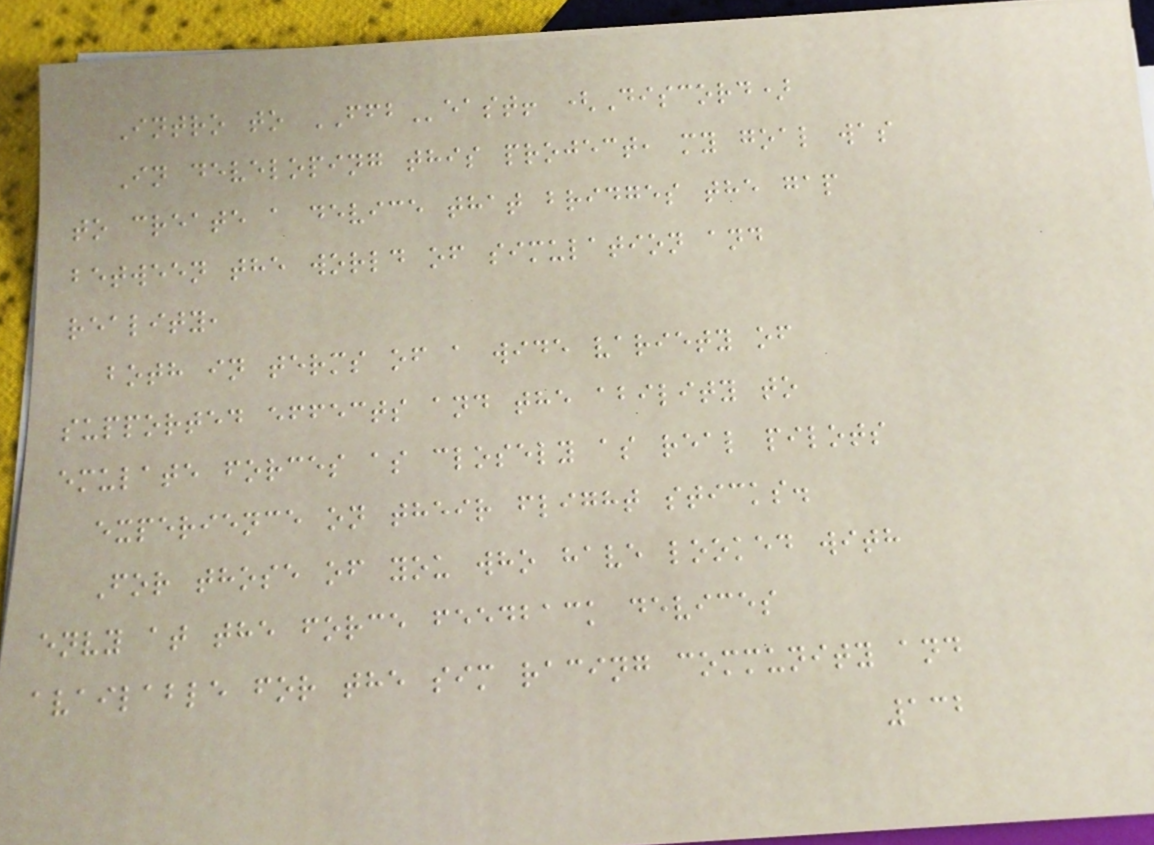Intro to FFBeast! (Discord)
In developing this project, my goal was
to create a device that bridges the gap
between the world of simulation and
reality,
both in terms of a wide variety of
supported effects and the ability to
emulate forces as closely as real pilots
experience on their flight sticks.
For those of you who have looked with
envy at the force feedback devices
available for the sim racing community and
132
